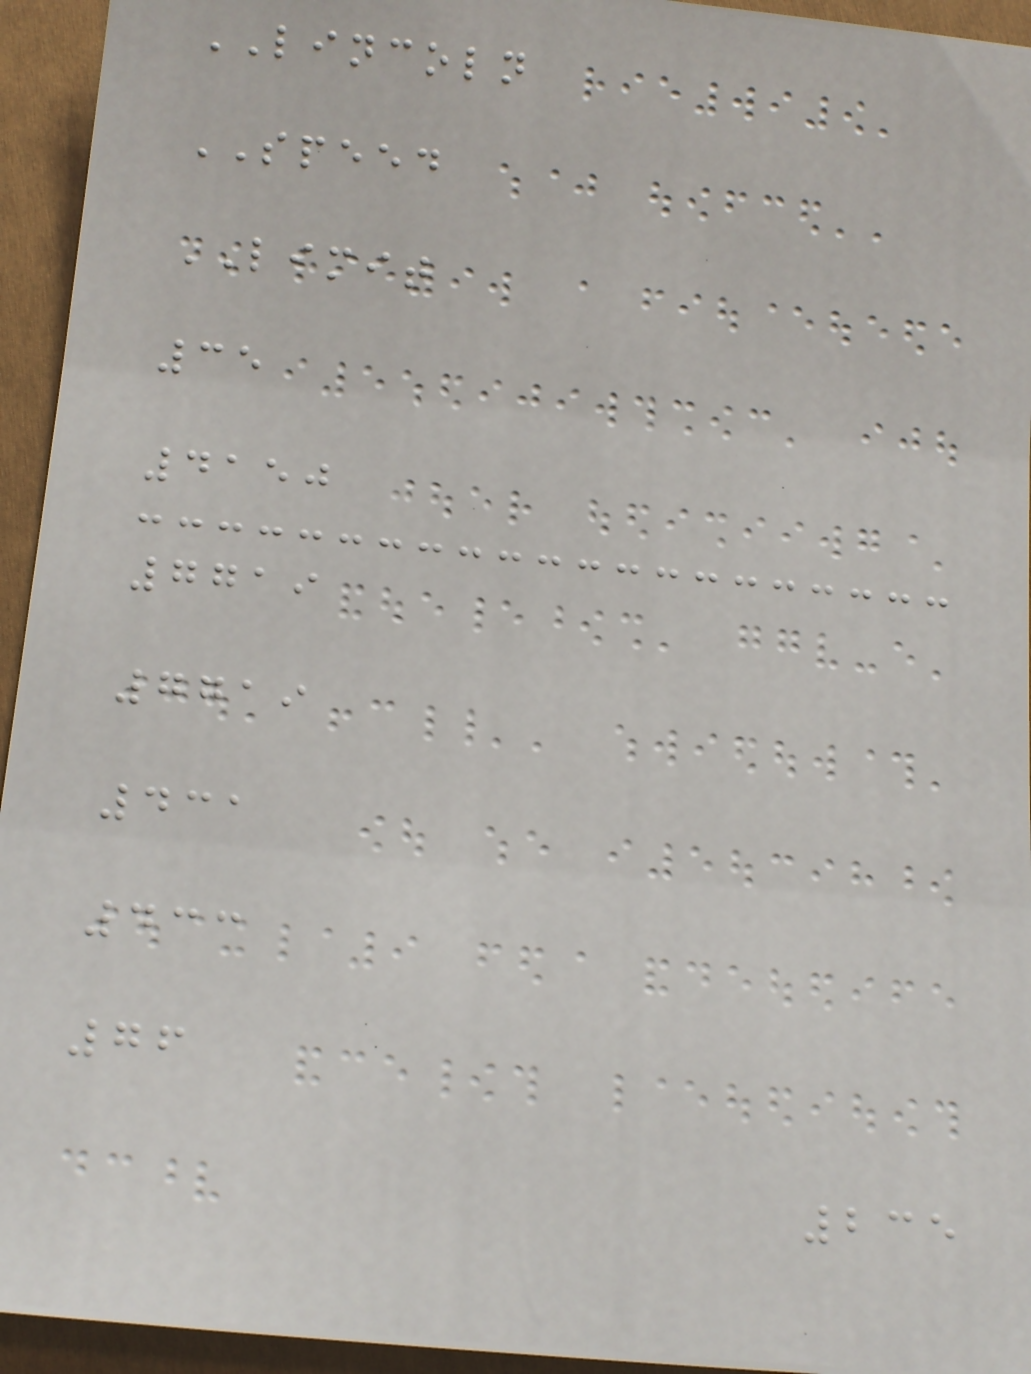LINCOLN
SPEED
LIMIT
35
4150
7719
7719
431
433
76
235
